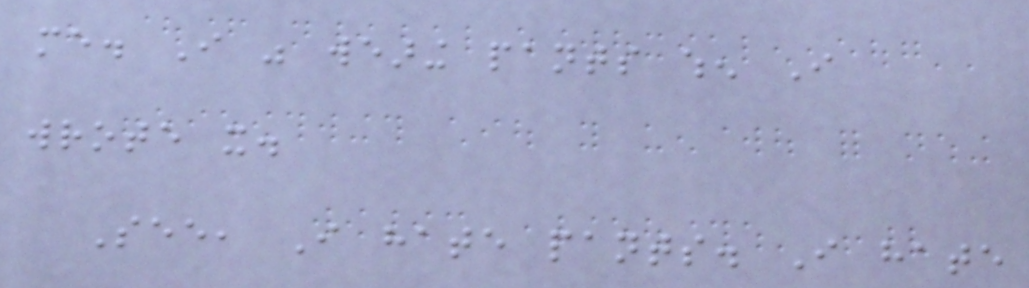me. I was wearing pants when I
wrote it.
See, I hate pants. I hate
